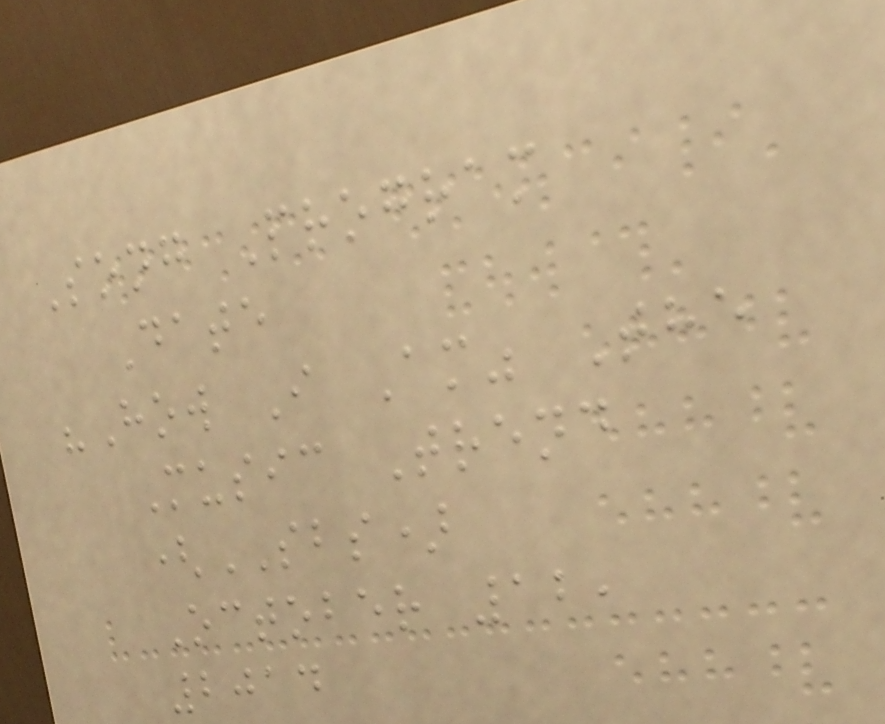Song Program
Date
"How I Am" The
Music Trend
(SBS)
October 12,
2014
